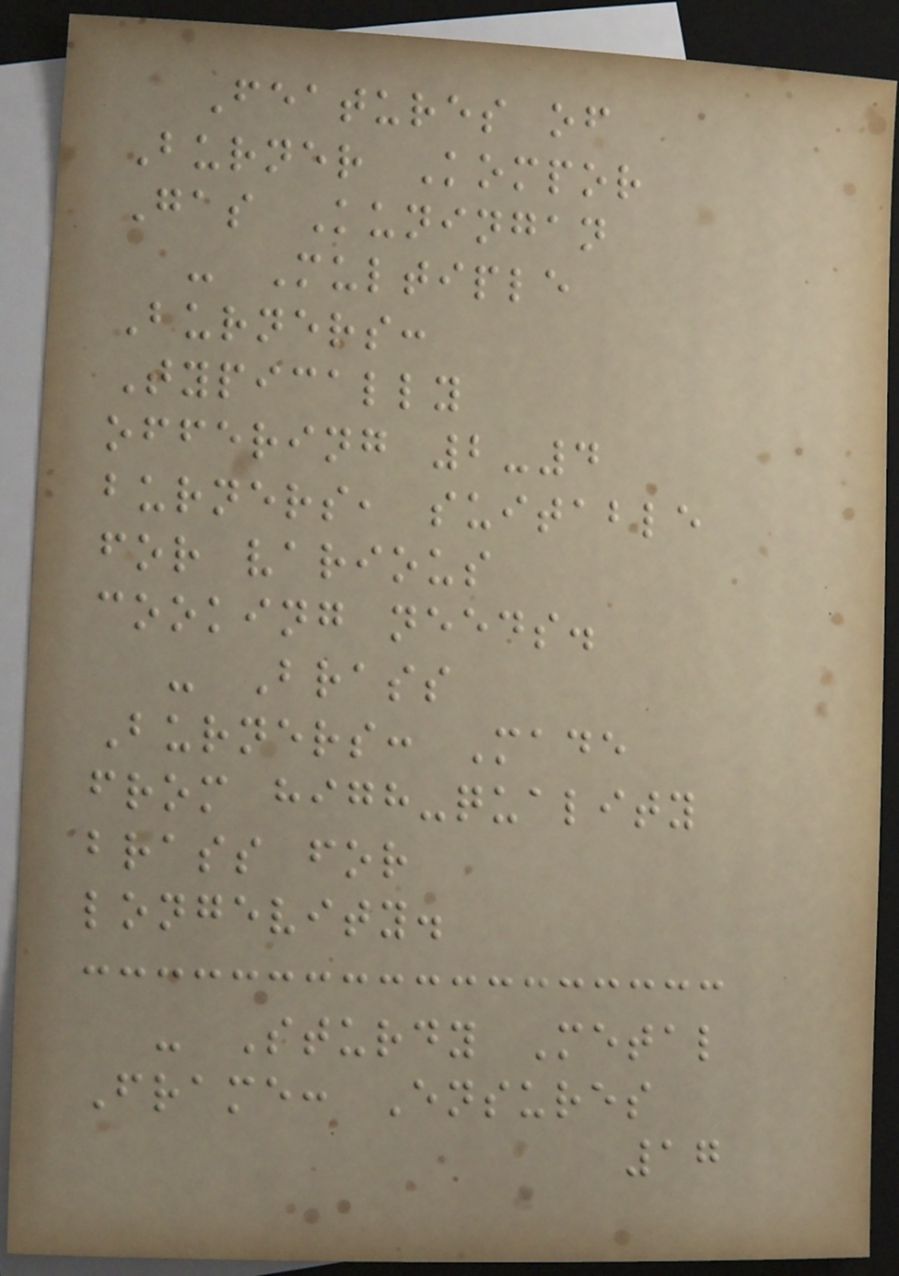Features of
Burner Kompor
Gas Kuningan
- Multiple
Burners:
Typically
offering 2-4
burners, suitable
for various
cooking needs.
- Brass
Burners: Made
from high-quality
brass for
longevity.
- Sturdy Metal
Frame: Ensures
17
